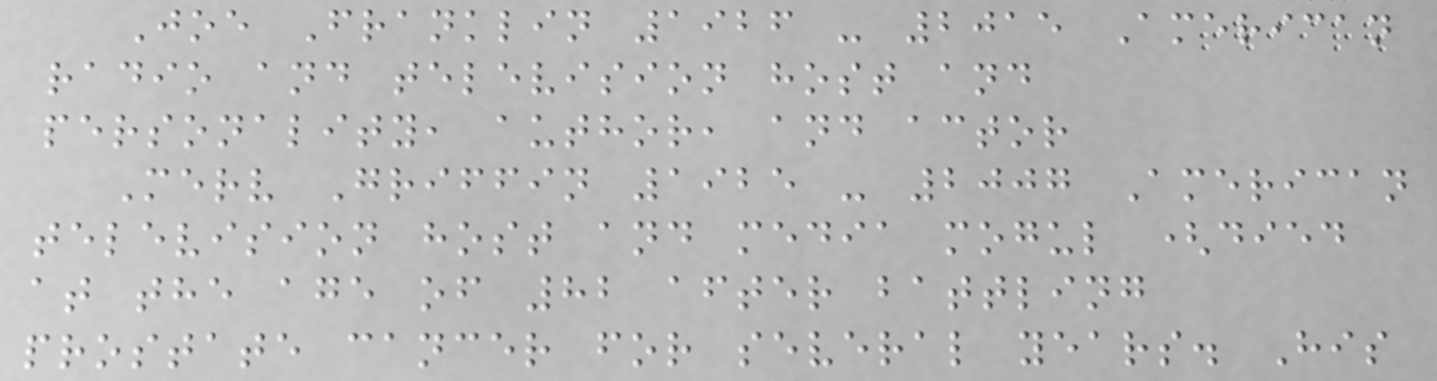Joe Franklin 1926 - 2015 American
radio and television host and
personality, author, and actor
Merv Griffin 1925 - 2007 American
television host and media mogul (died
at the age of 82 after battling
prostate cancer for several years. His
